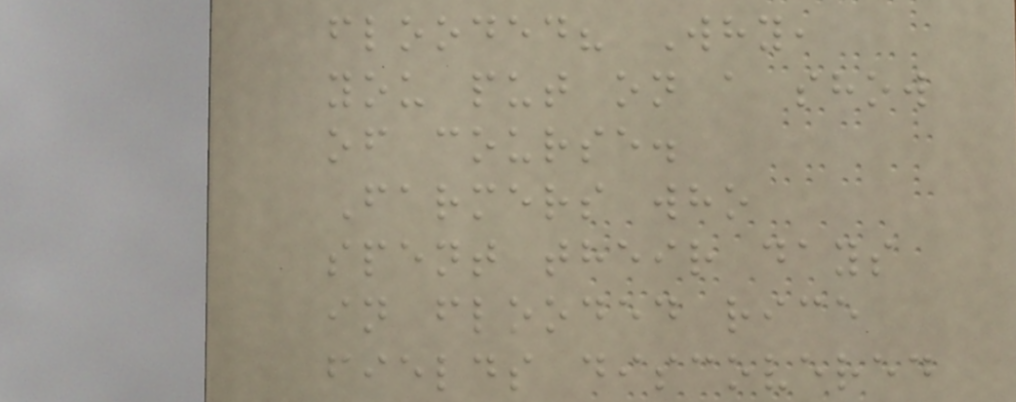flooded? Why,
you put on a show
of course.
Farmers who
spent their days
in flooded rice
fields discovered
